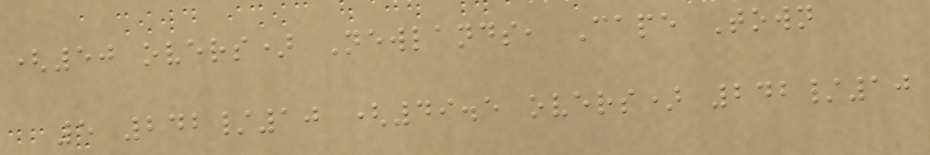(50 overs) Newlands, Cape Town
5 242/10 (49.5 overs) 242/10
